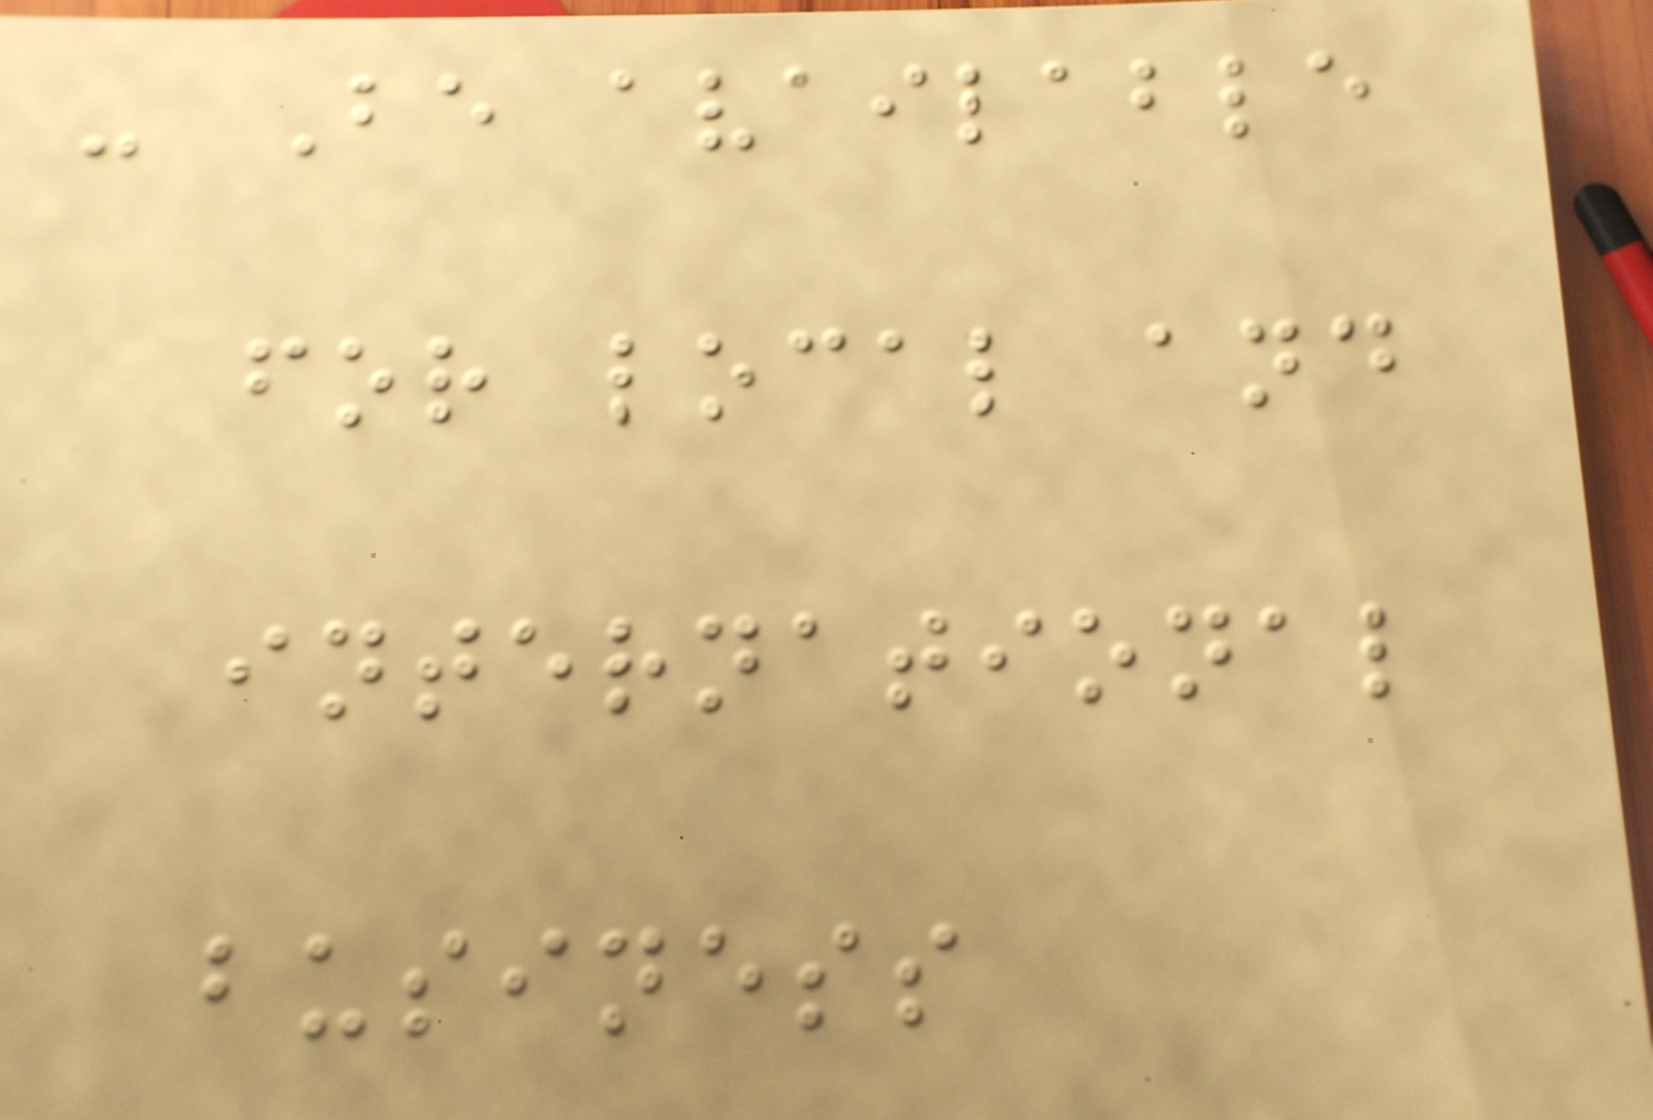- Be available
for local and
international
business
